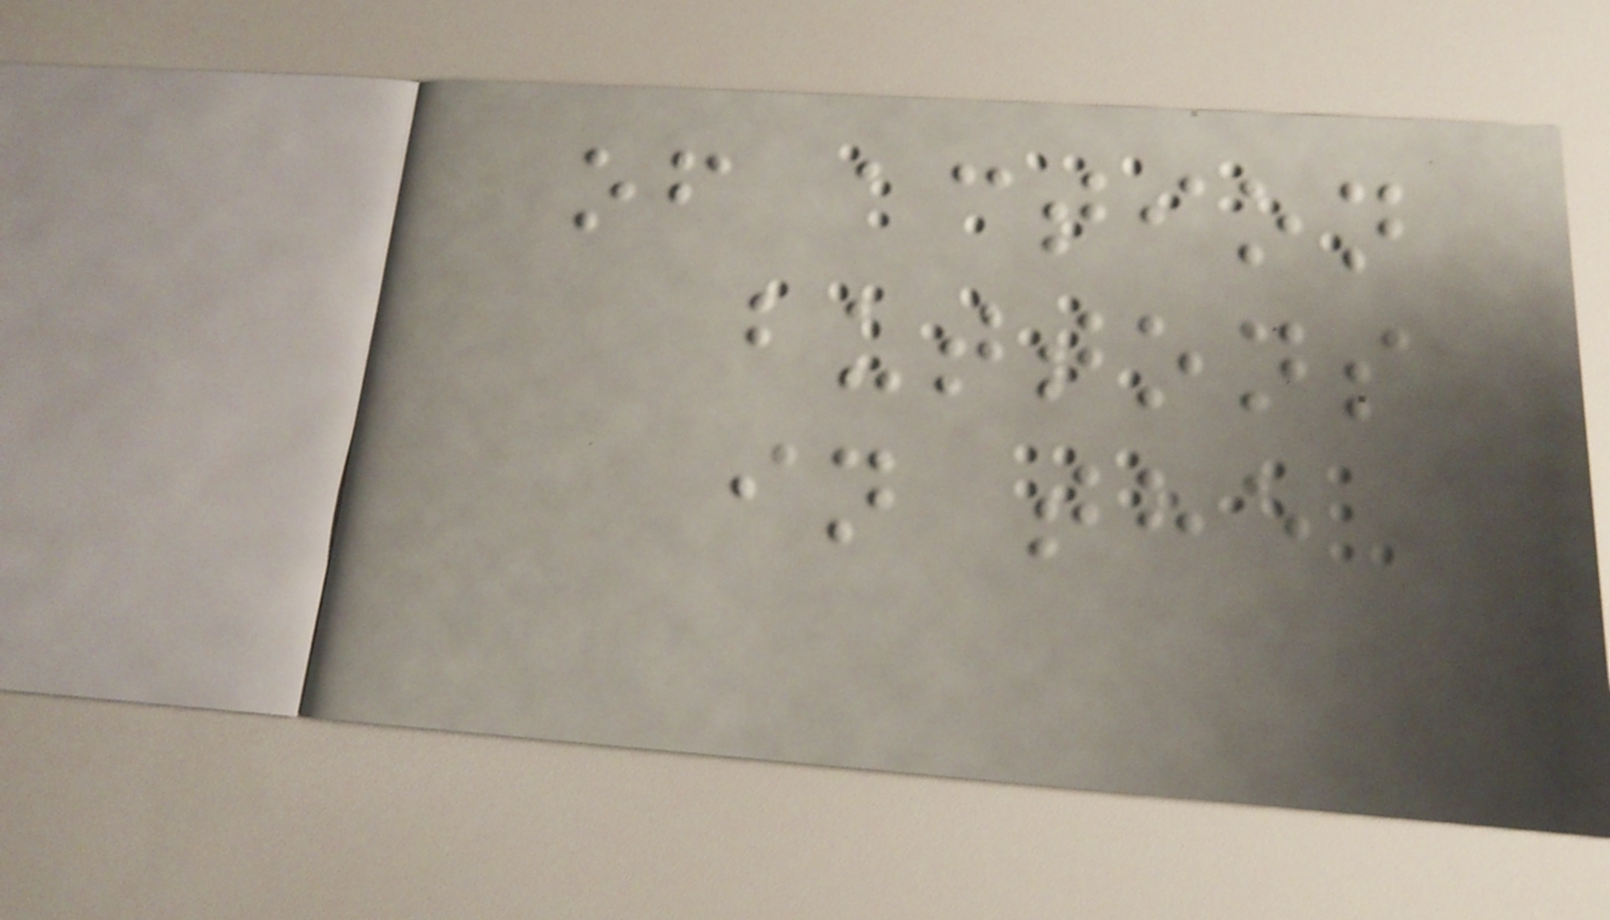of action
buttons
in the
